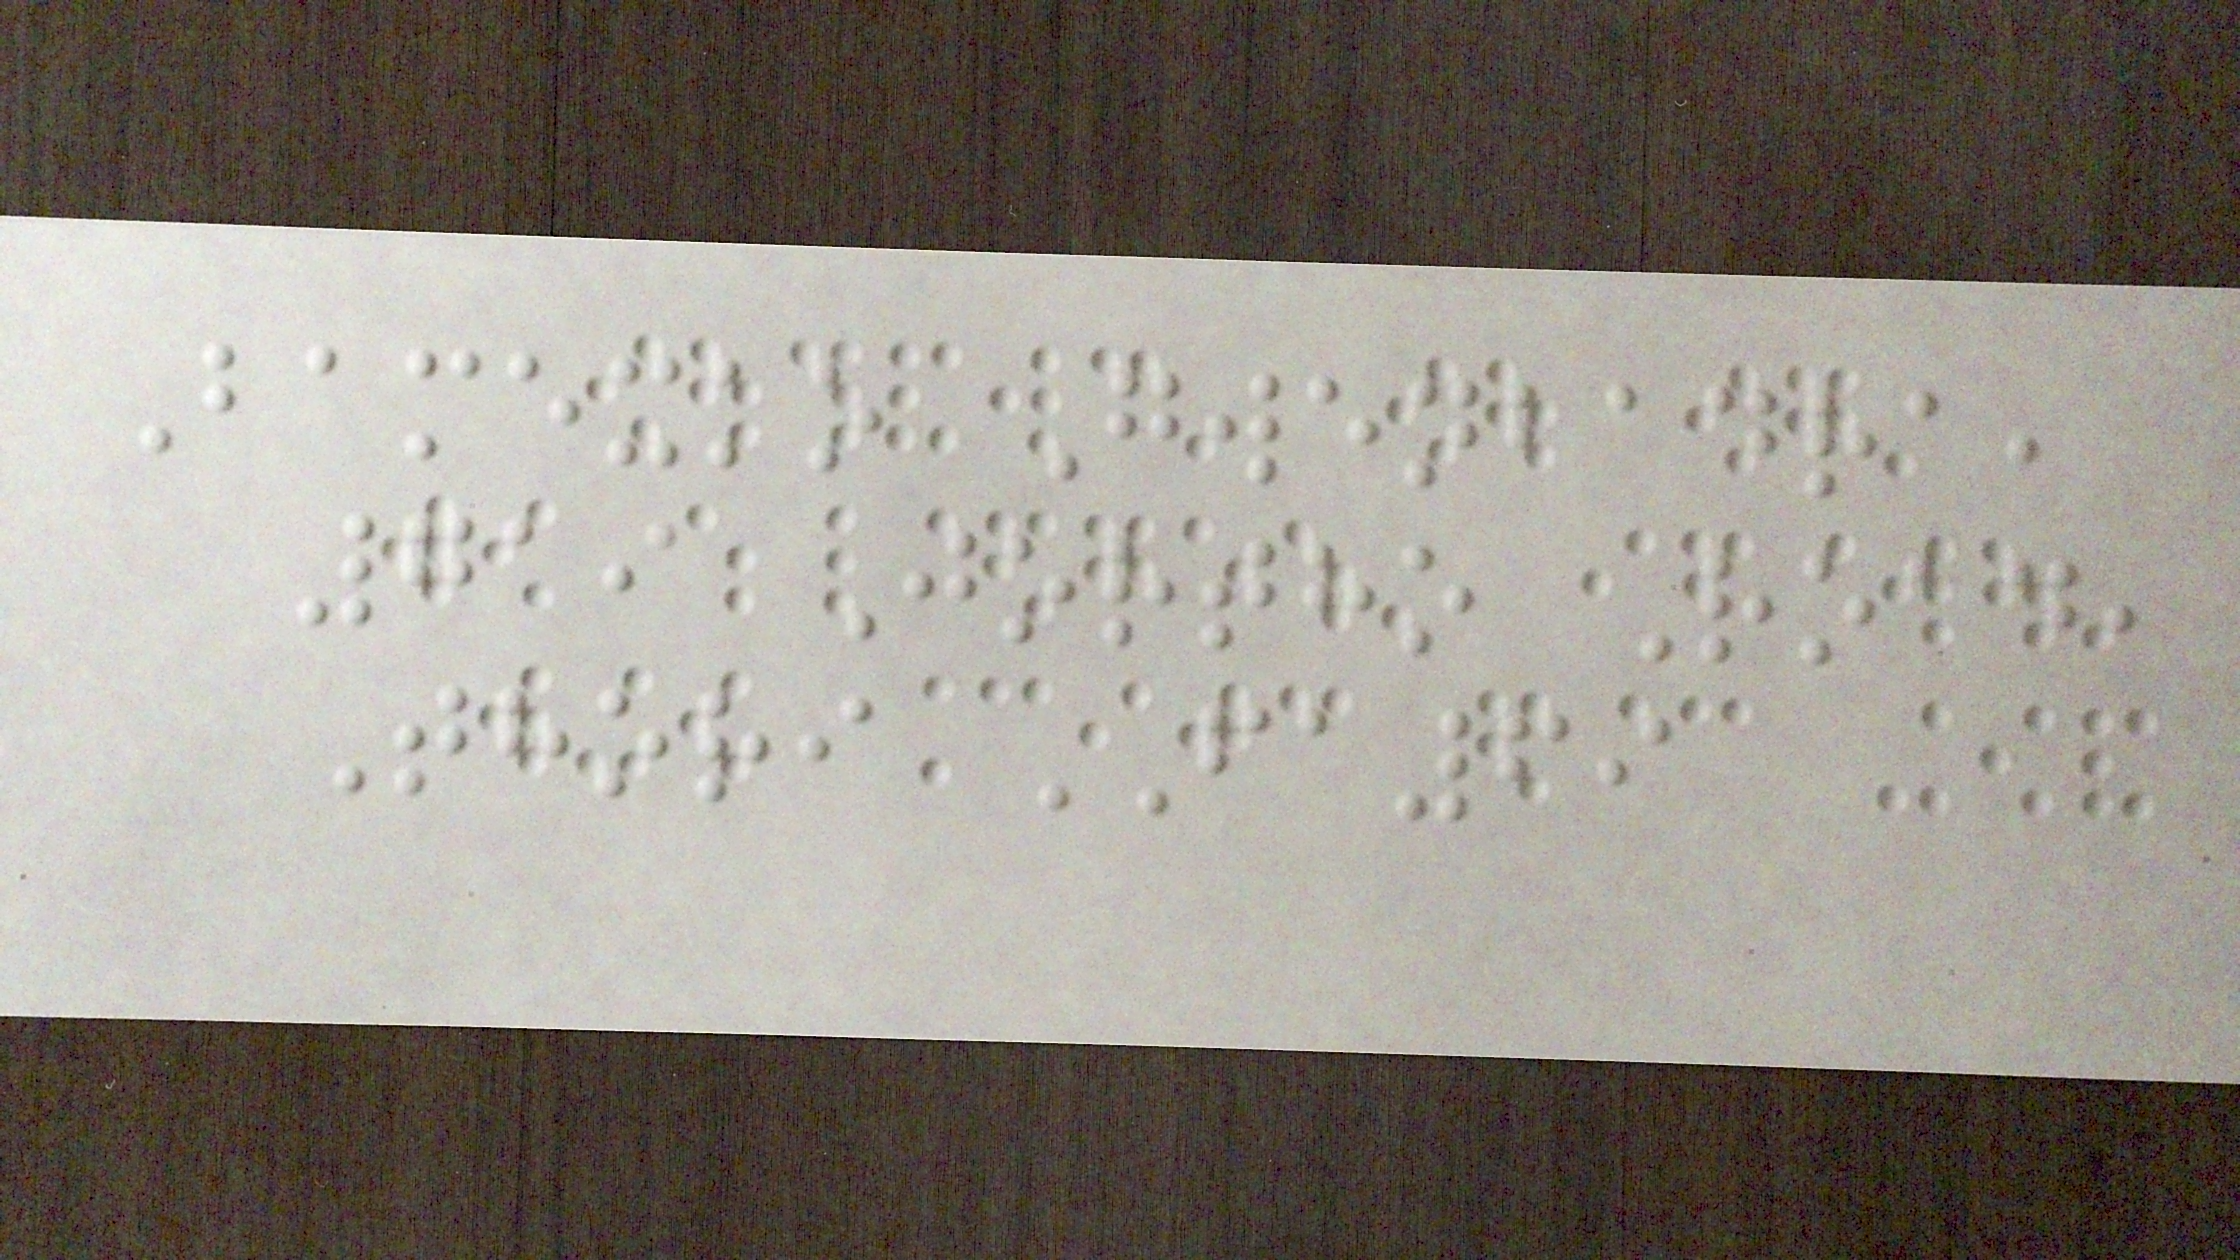Bamexko Gwenbadra,
719 Jortho Road,
Thori FA69
